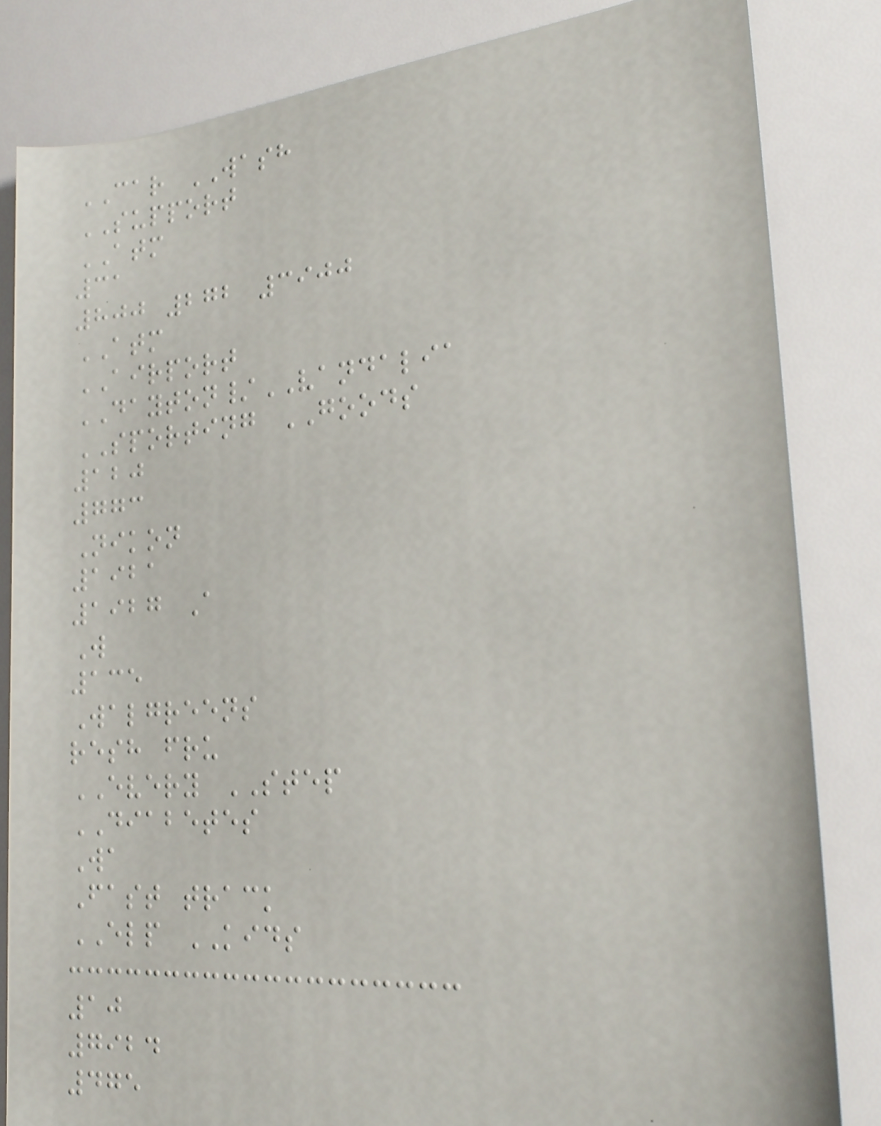CAR WASH
SUPPORT
ATM
31
800 272 3900
ATM
AIRPORT
DAYTON/VANDALIA
SPORTING GOODS
120
773
Nikon
1921
1927 A
W
135
Walgreens
resh fru
EVERY STEP
DIABETES
Wa
Fast track
ELP KIDS
10
7924
475
